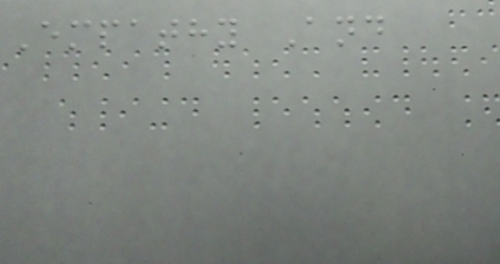Empathy And
